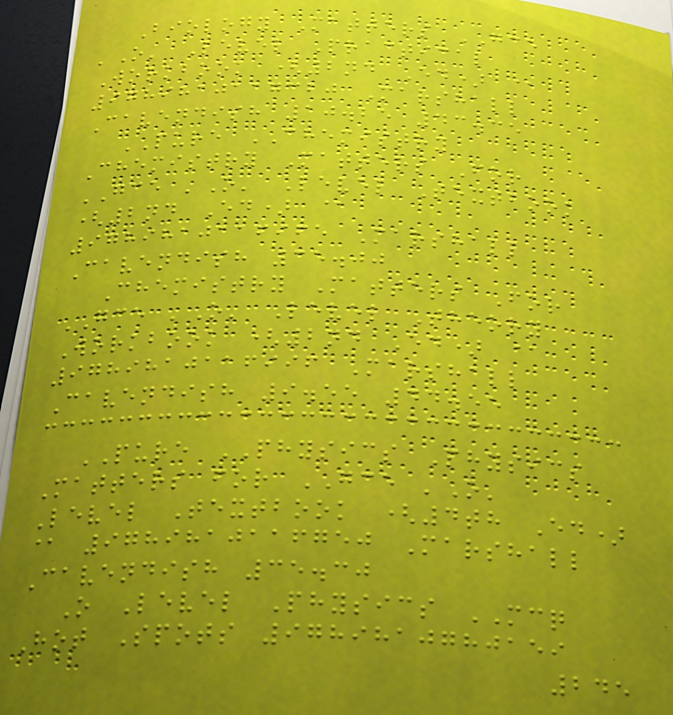Biology Matters GCE
'O' Level Practical
Workbook (2nd Ed) @
9789810117320 Marshall
Cavendish 10.25 43.35
PURE CHEMISTRY
Chemistry Matters For
GCE 'O' Level Textbook
(2nd Ed) @
9789810116965 Marshall
Cavendish 35.00
Chemistry Matters For
GCE 'O' Level Theory
Workbook (2nd Ed) @
9789810116996 Marshall
Cavendish 9.55 44.55
PURE PHYSICS Physics
Matters for GCE 'O'
Level Textbook (4th Ed)
@ 9789810116750 Marshall
Cavendish 35.30
O Level Physics MCQ
Hot Spots 9789810780159
245
